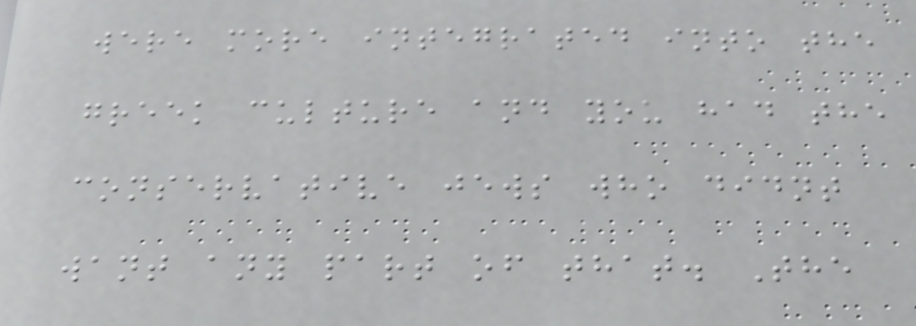were more integrated into the
greek culture and you had the
conservative jews who didnt
want any part of that. The
